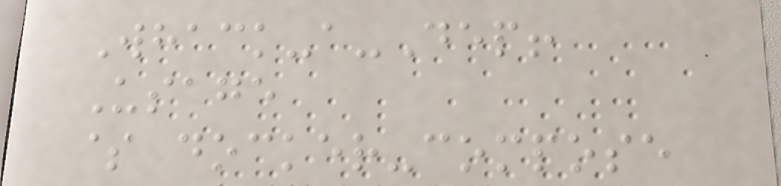Whack-a-Dep!
Usage
$ docker-compose
